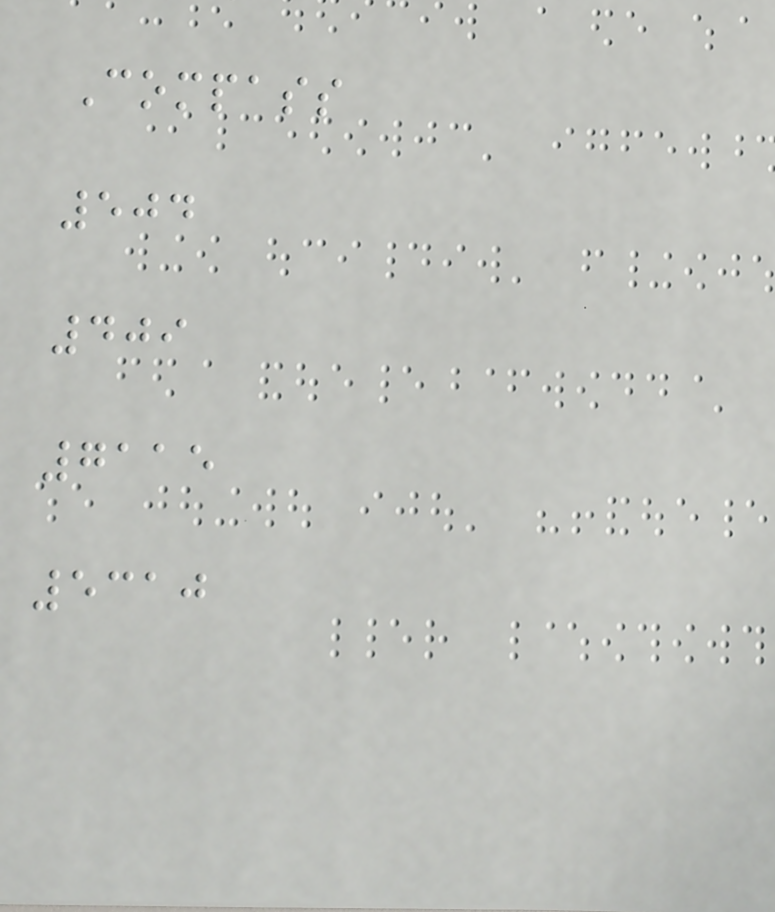Compass
504
409
7115
5310
